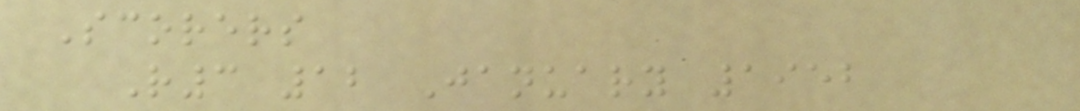Scorers
R3 12 January 1952
